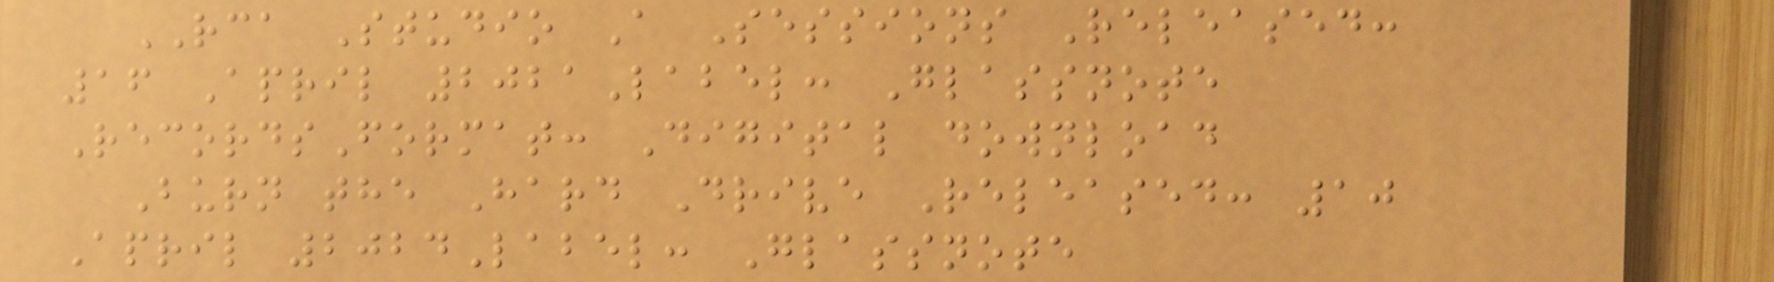RCA Studio A Sessions Released:
16 April 2021Label: Glassnote
RecordsFormat: Digital download
Burn the Hard Drive Released: 10
April 2024Label: Glassnote
